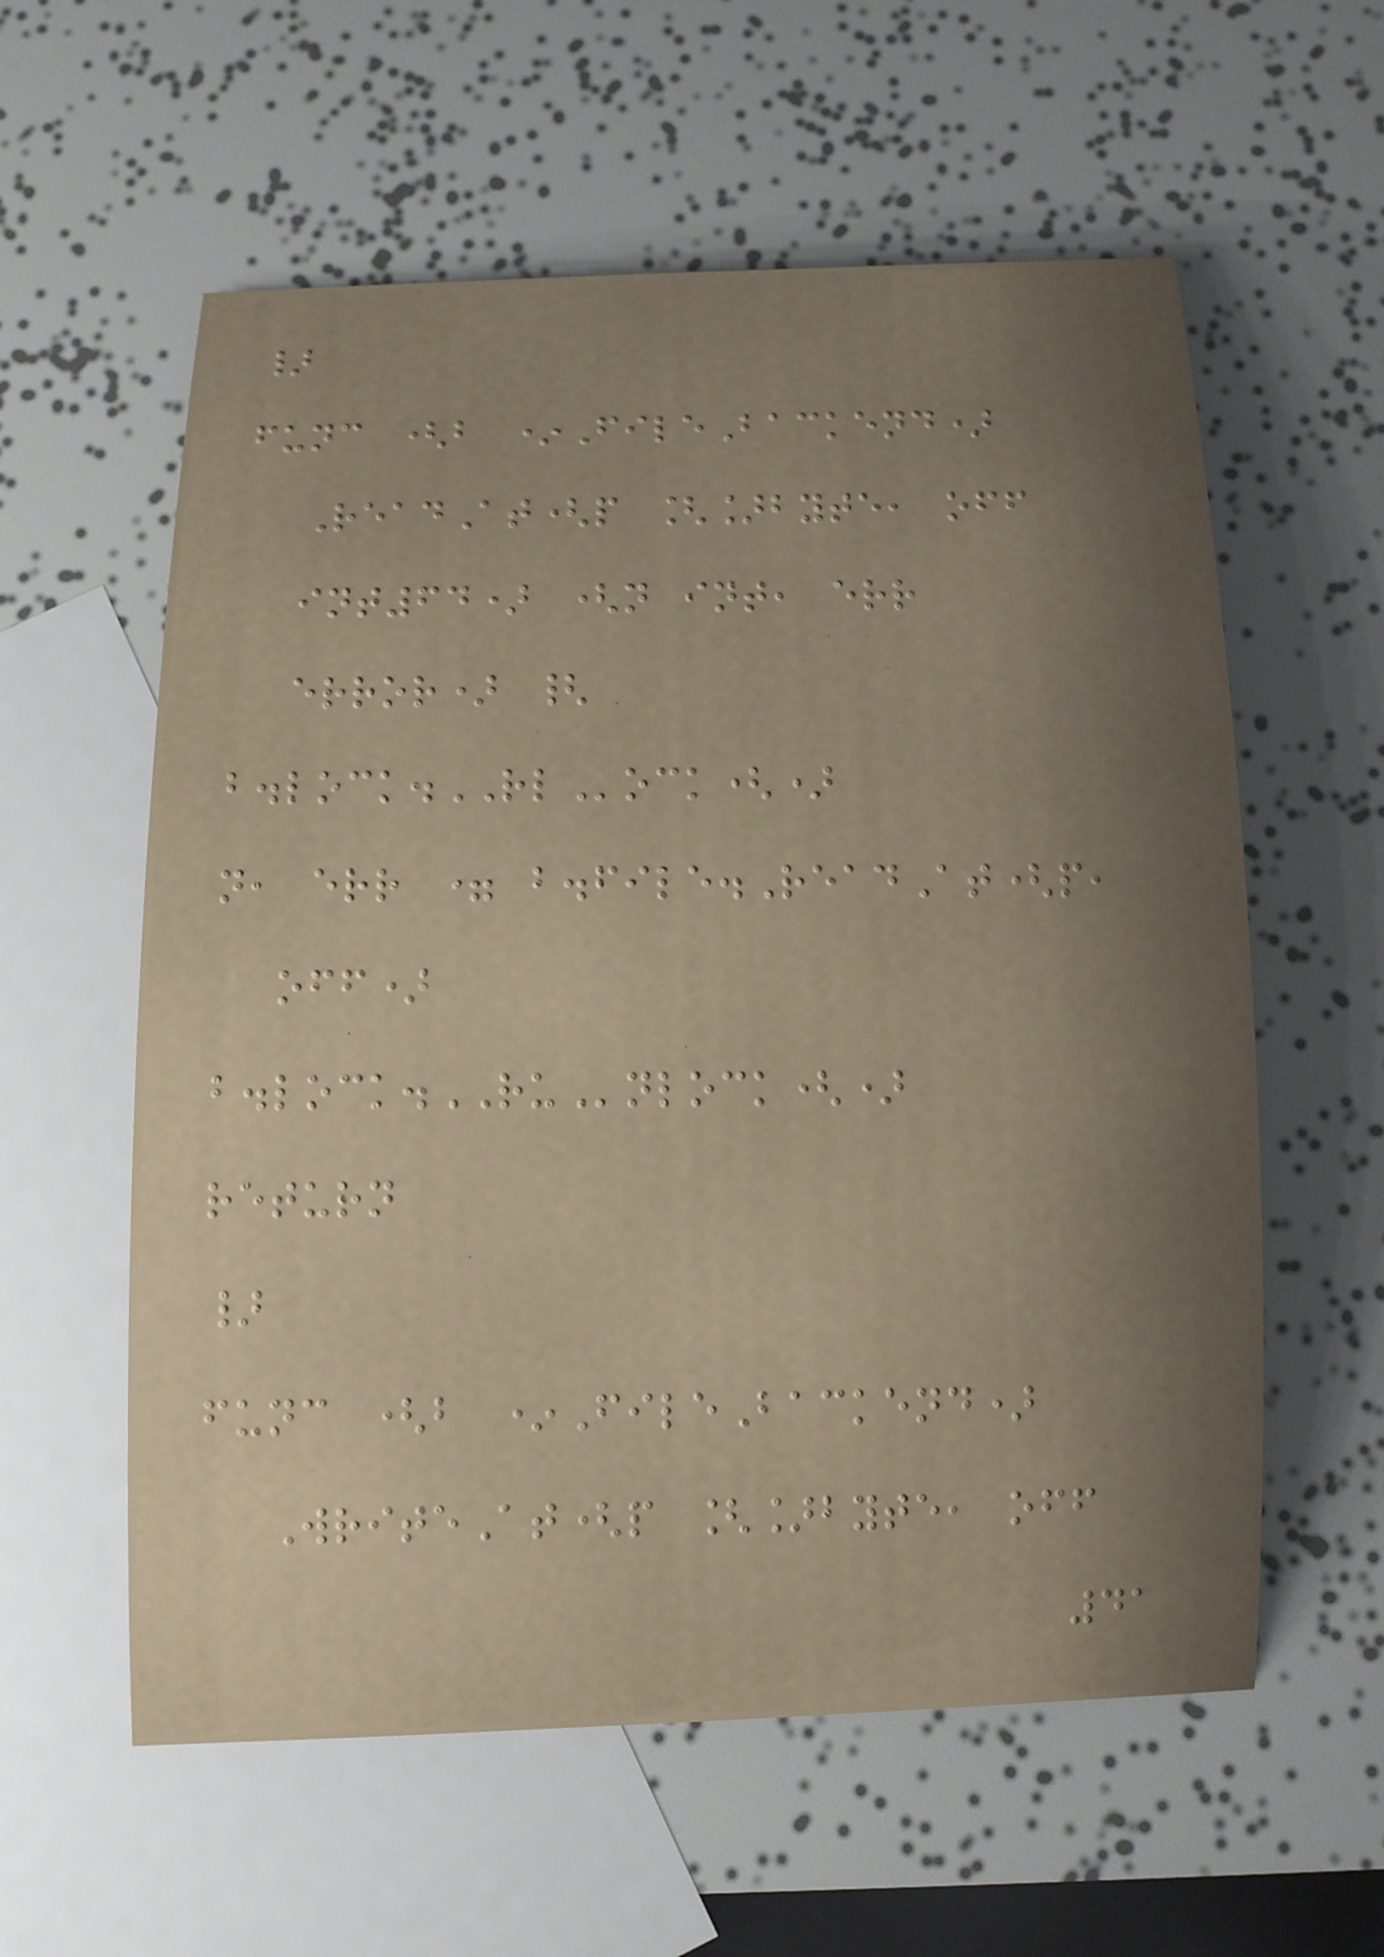}
func (b *FileBackend)
ReadAt(p []byte, off
int64) (n int, err
error) {
b.lock.RLock()
n, err = b.file.ReadAt(p,
off)
b.lock.RUnlock()
return
}
func (b *FileBackend)
WriteAt(p []byte, off
41
